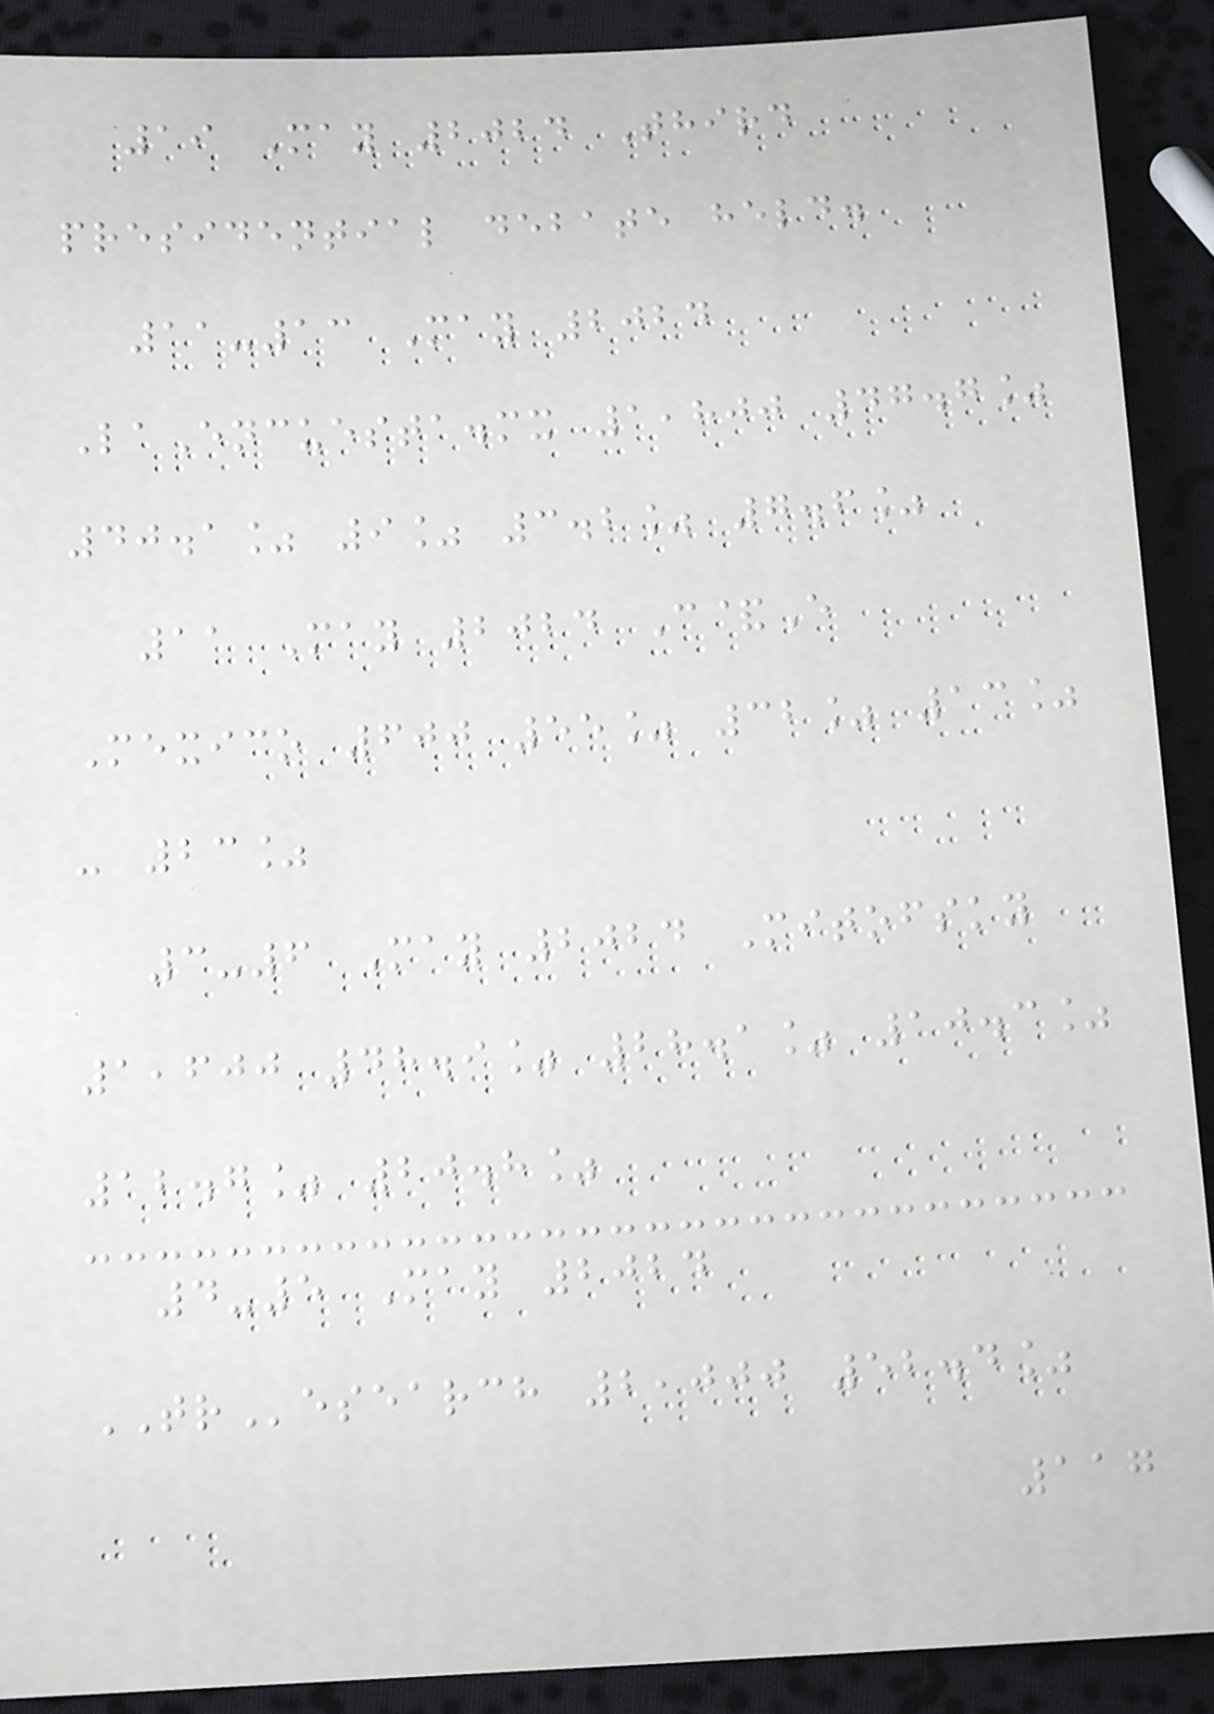19 May 2024 Third
presidential debate held.
11-13 May 2024
LaEncuesta.mx 1,800 47.7%
40.1% 9% 3.2% 7.6%
11 May 2024 C&E
Mexico 600 55% 32% 13%
- 23%
3-6 May 2024 Mitofsky
1,600 48.9% 28.1% 10.3%
12.7% 20.8%
4-5 May 2024
TResearch 2,000 52.4%
117
